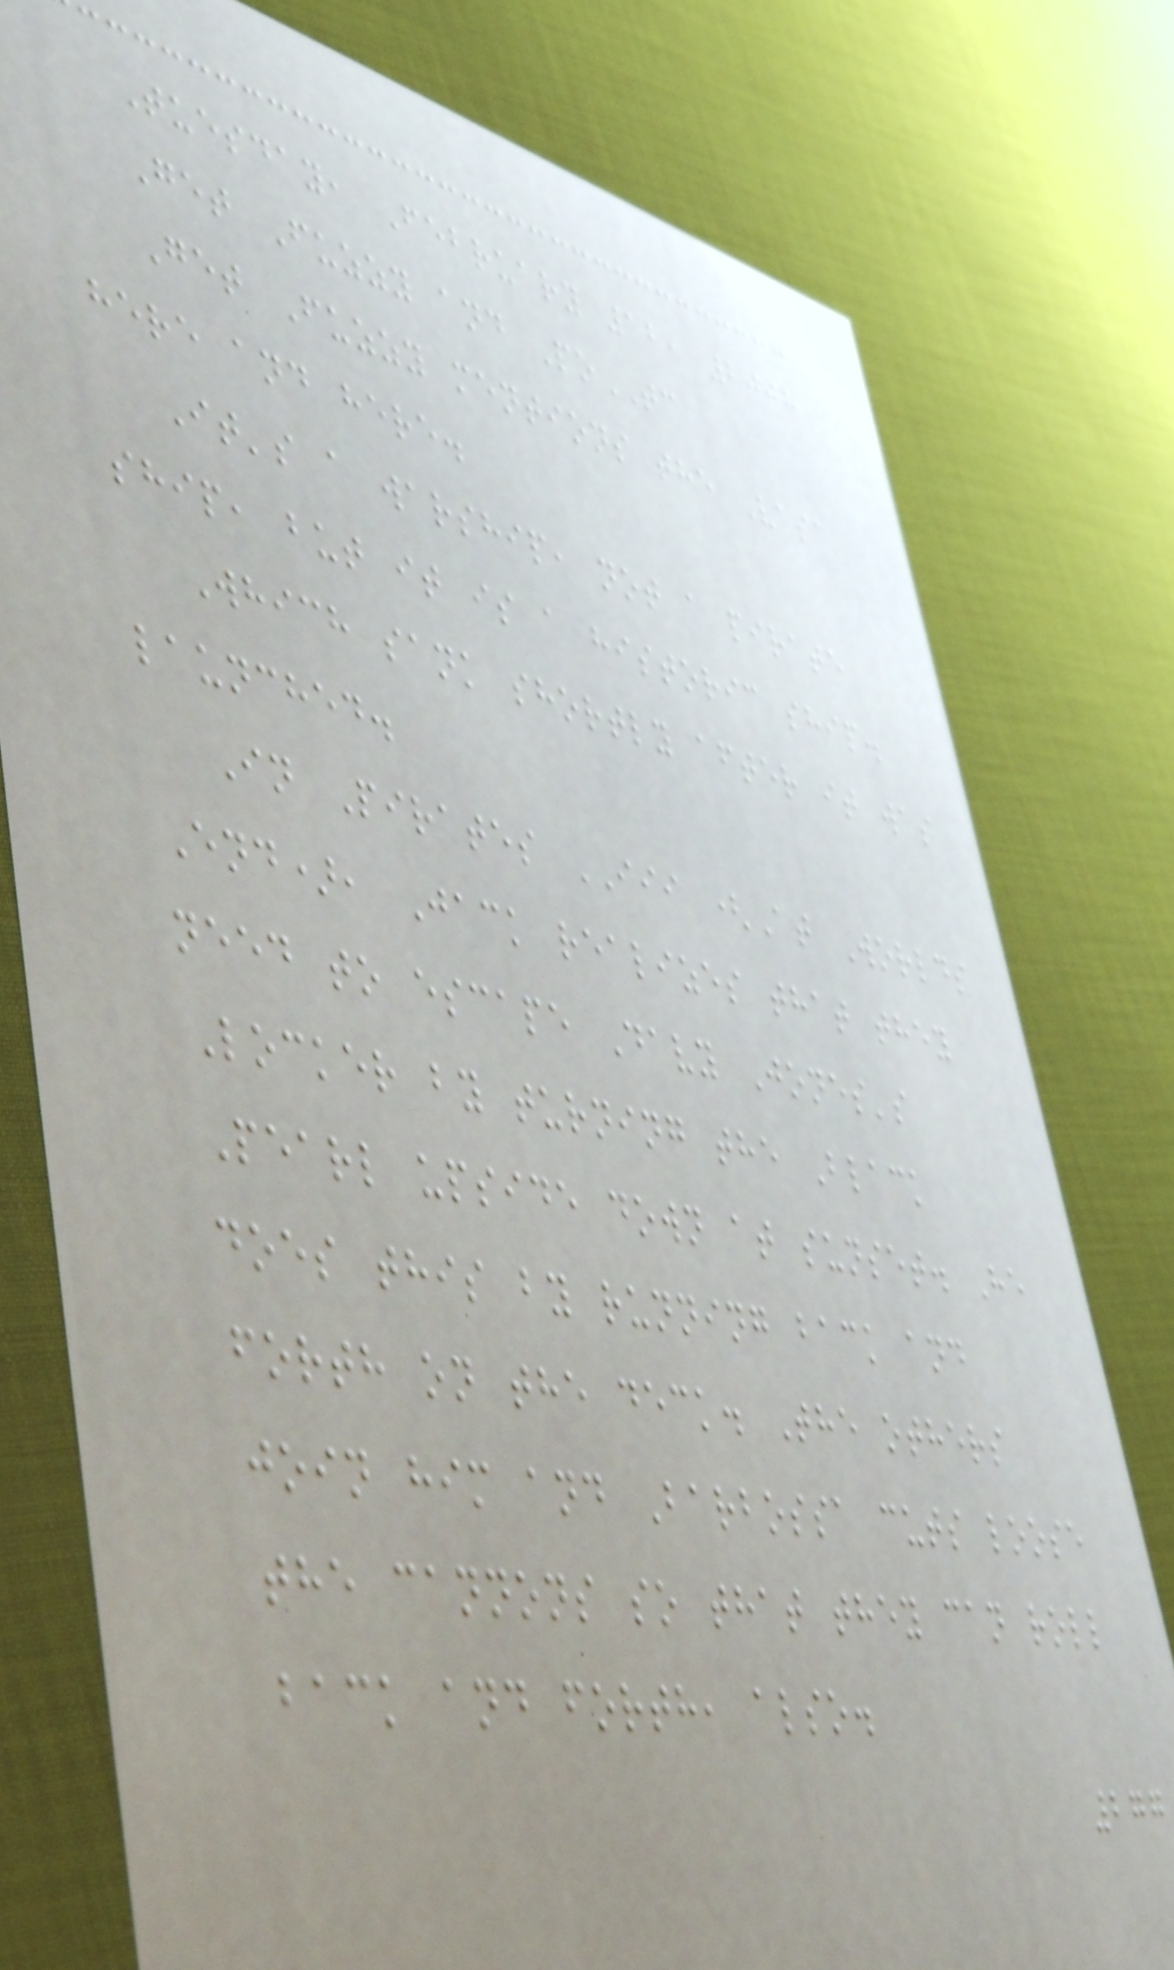Tuesday, February 12, 2008
Get Fuzzy and PoTC
Get Fuzzy mentions the Vasa
here and here.
It's a warship, not a pirate
ship, but it is a historic ship.
Which sank shortly after it was
launched.
In Pirates III (At Worlds
End), Jack realizes that they
need to escape Davy Jones's
Locker by turning the Black
Pearl upside down at sunset. He
does this by running back and
forth on the deck. The others
join him and Barbossa cuts loose
the cannons so that they can roll
back and forth, also.
277
